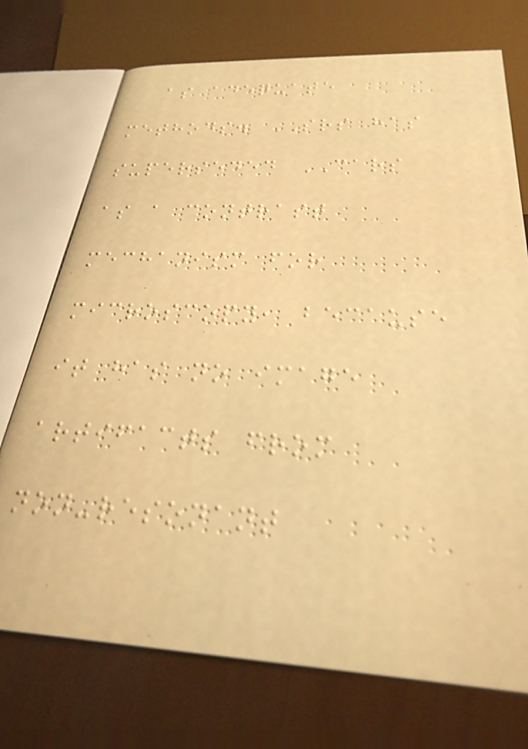as adequate
methods. SRS has
superseded CARS
as a contrast
mechanism for
microscopy, because
it has no image
artifacts from
non-resonant
